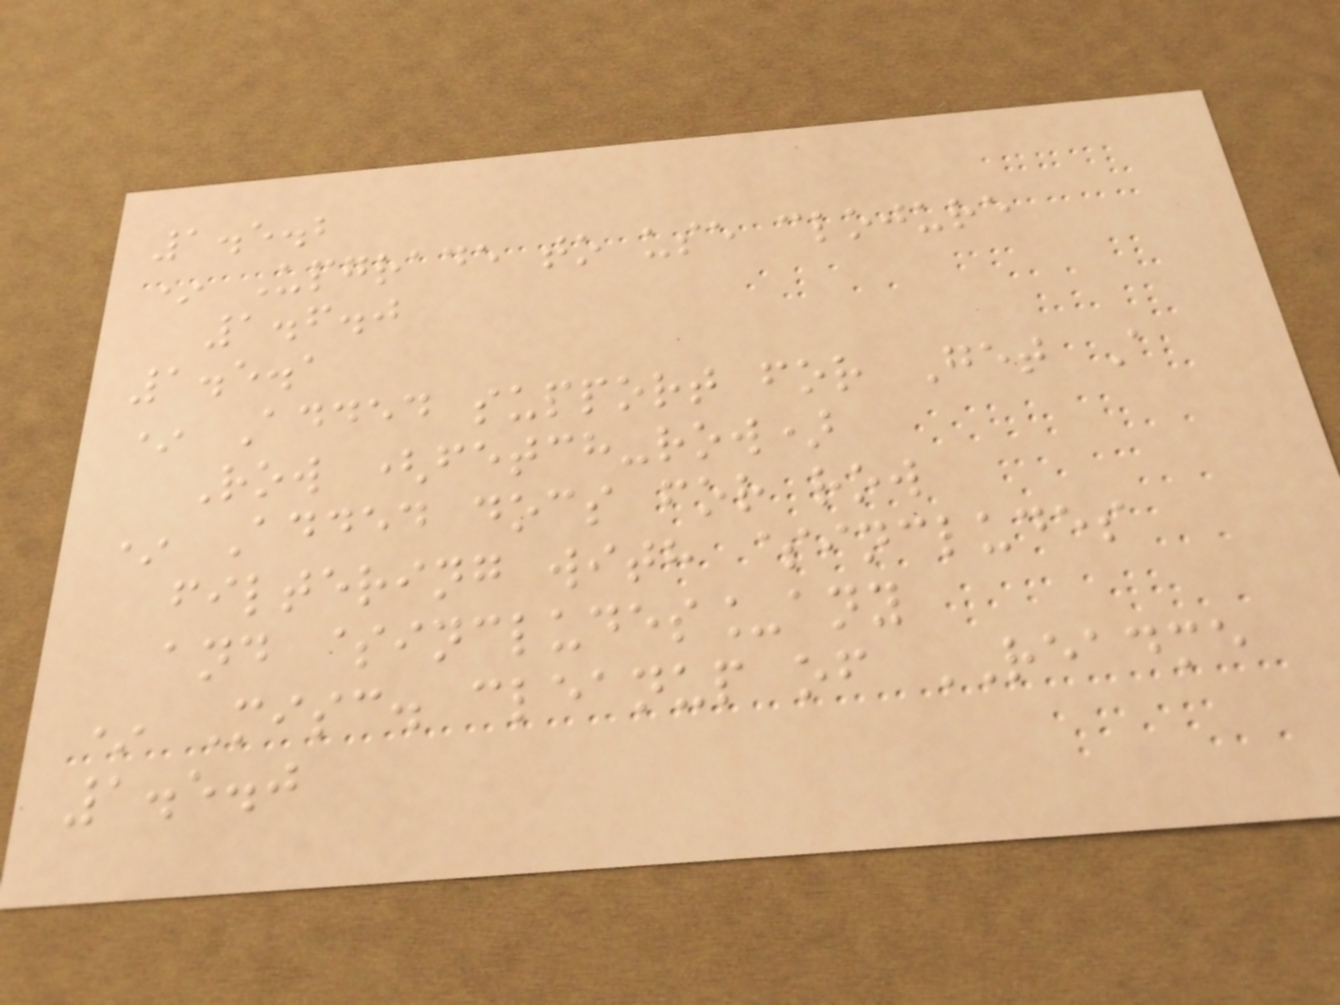1.5.2
* Upgrade to use clojure
1.6.0
1.5.1
* Added support for Get A
Row (fetch-row)
* Added docs for row
filtering with $includes
and $includes_any
* Misc. cleanup of README
1.5.0
